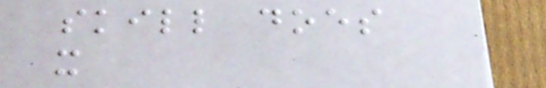skill does
it
